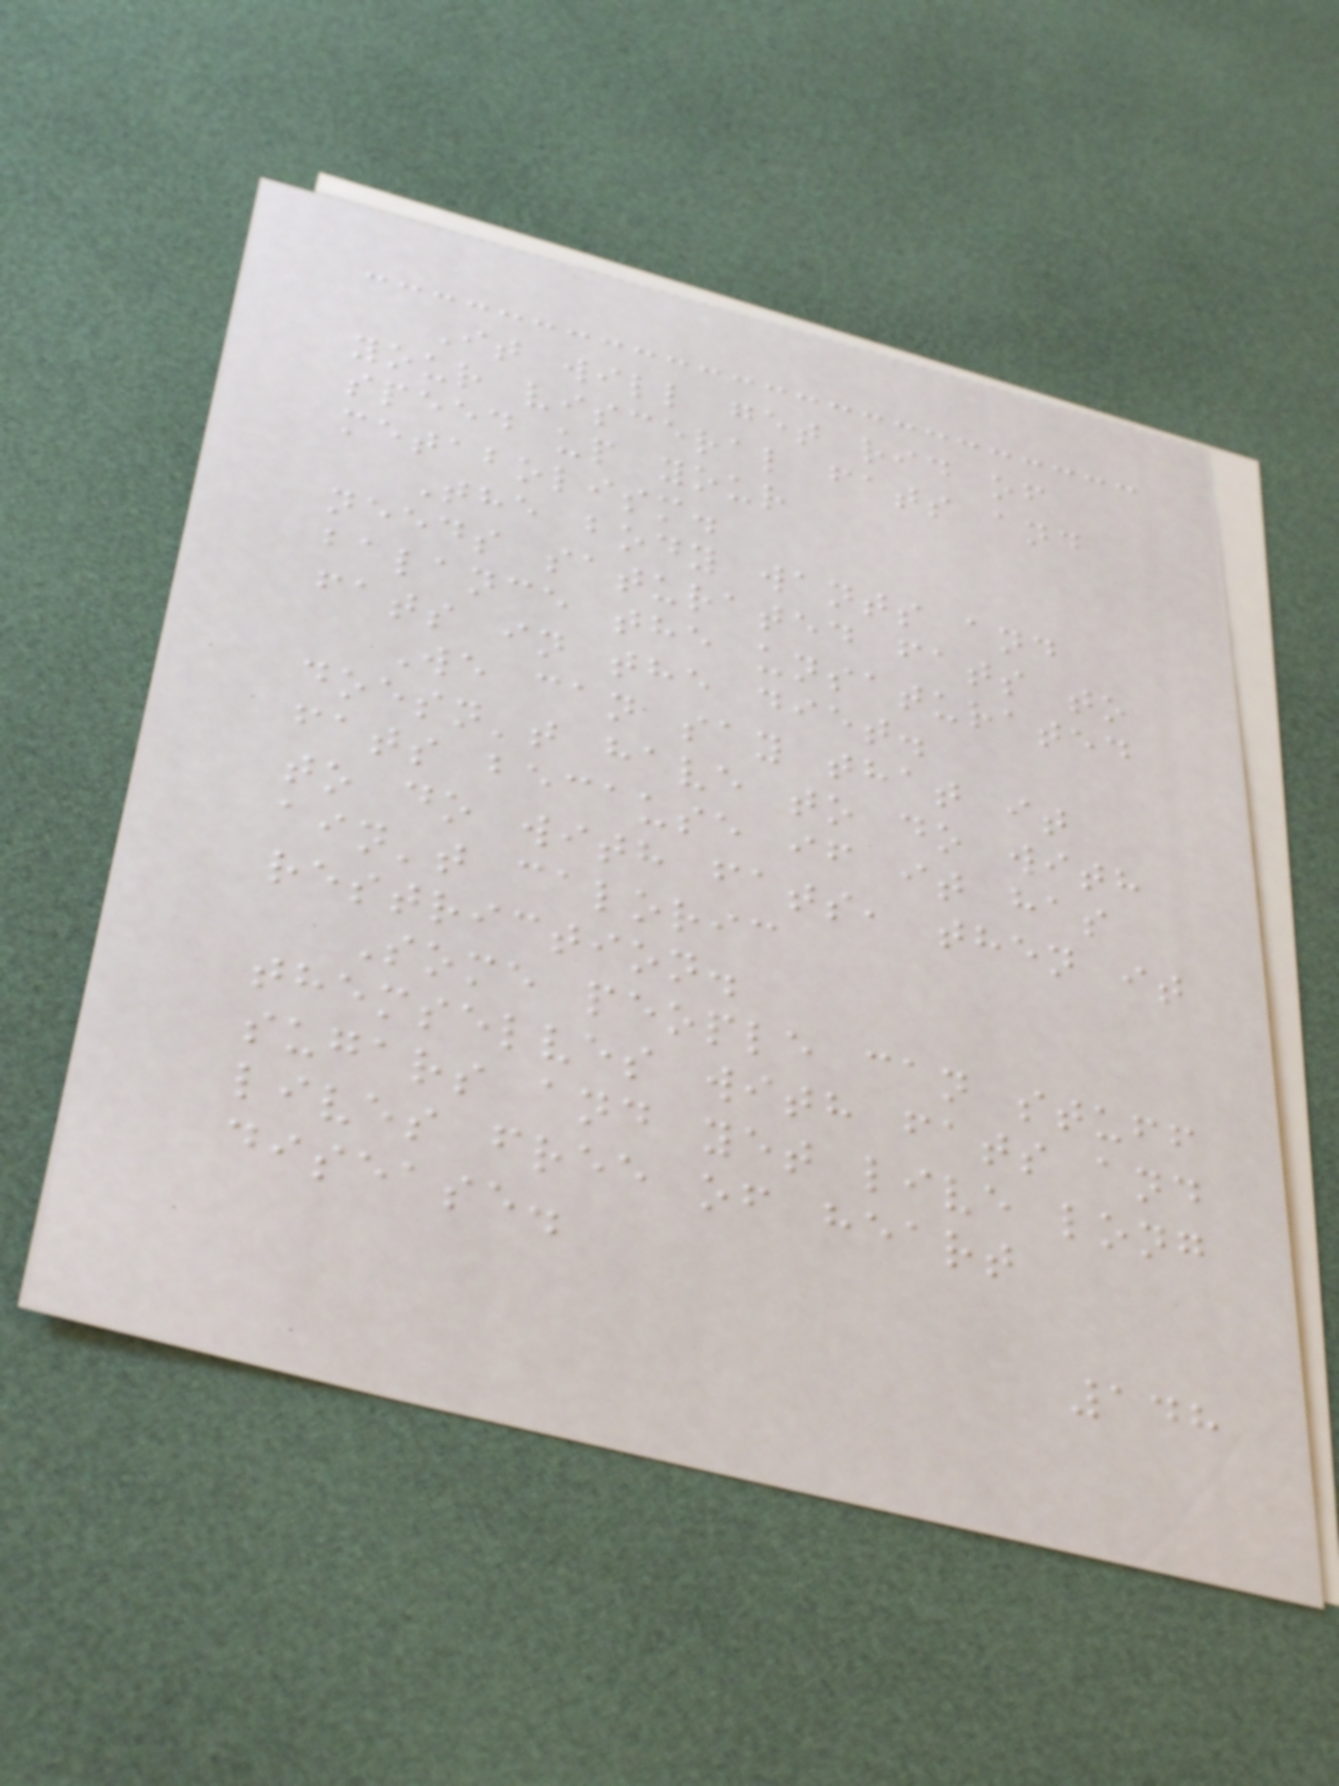It will get rid of
your visceral fats and
speed up your
metabolism.
The body wants and
needs saturated fats to
balance the unsaturated
fats in the diet.
We can say that it
doesn't have to do with
fats because if it has
to do with fats, then it
ain't caloric
restriction.
Some people can stuff
themselves with fats and
sugars and yet live long
lives free of heart
disease.
148
